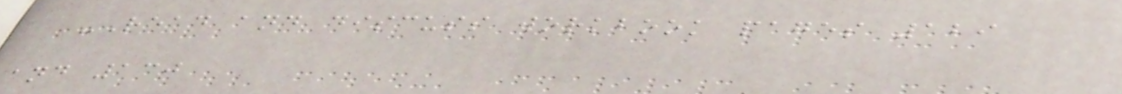-Read and discuss workbook pages 129
and 130
